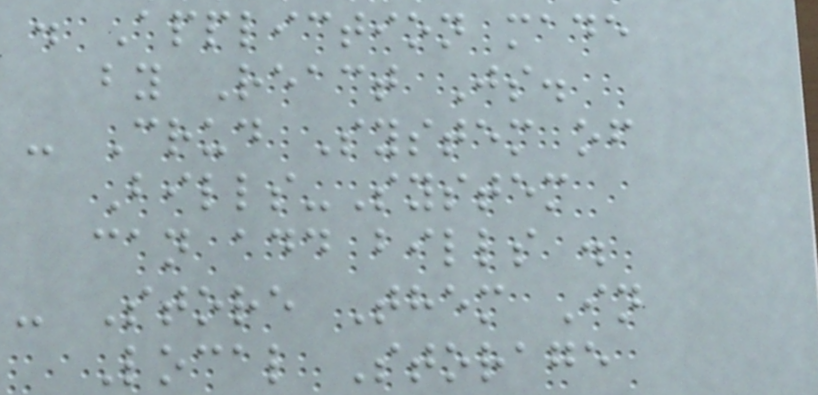. Appliction made
by React Js.
- Crud System of
Bills-System
can add bills .
- Store Them In
Local Storage
